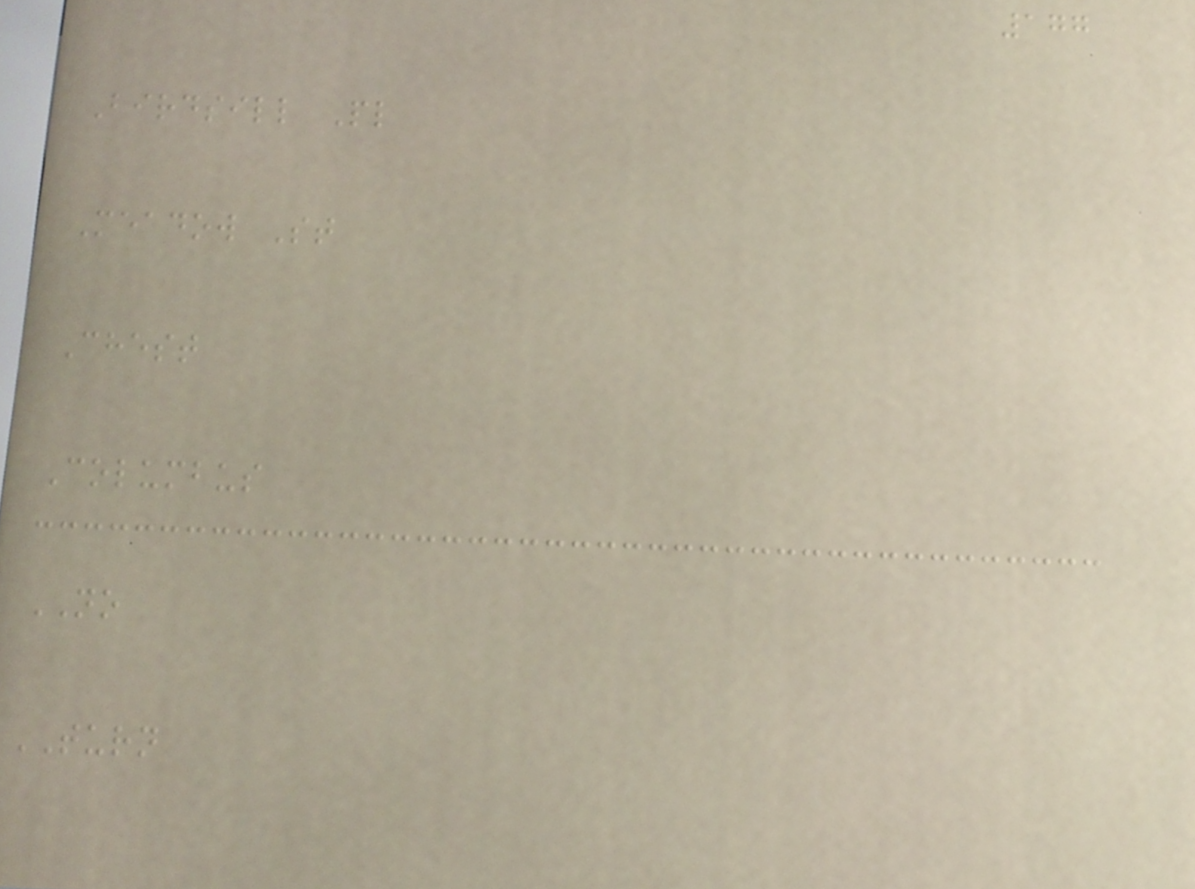177
Birdsill Pl
Meadow St
Chest
Columbus
NO
TURN
